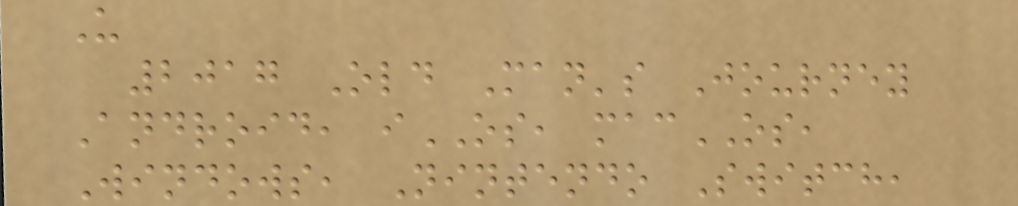U
2017 Old Man's Journey
Android, iOS, macOS,
Windows, Nintendo Switch,
